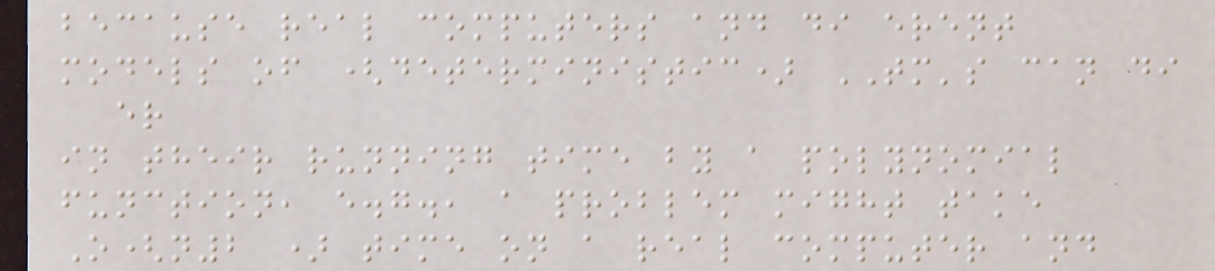because real computers and di erent
models of (deterministic) TM's can di
er
in their running time by a polynomial
function, e.g., a problem might take
O(n2 ) time on a real computer and
